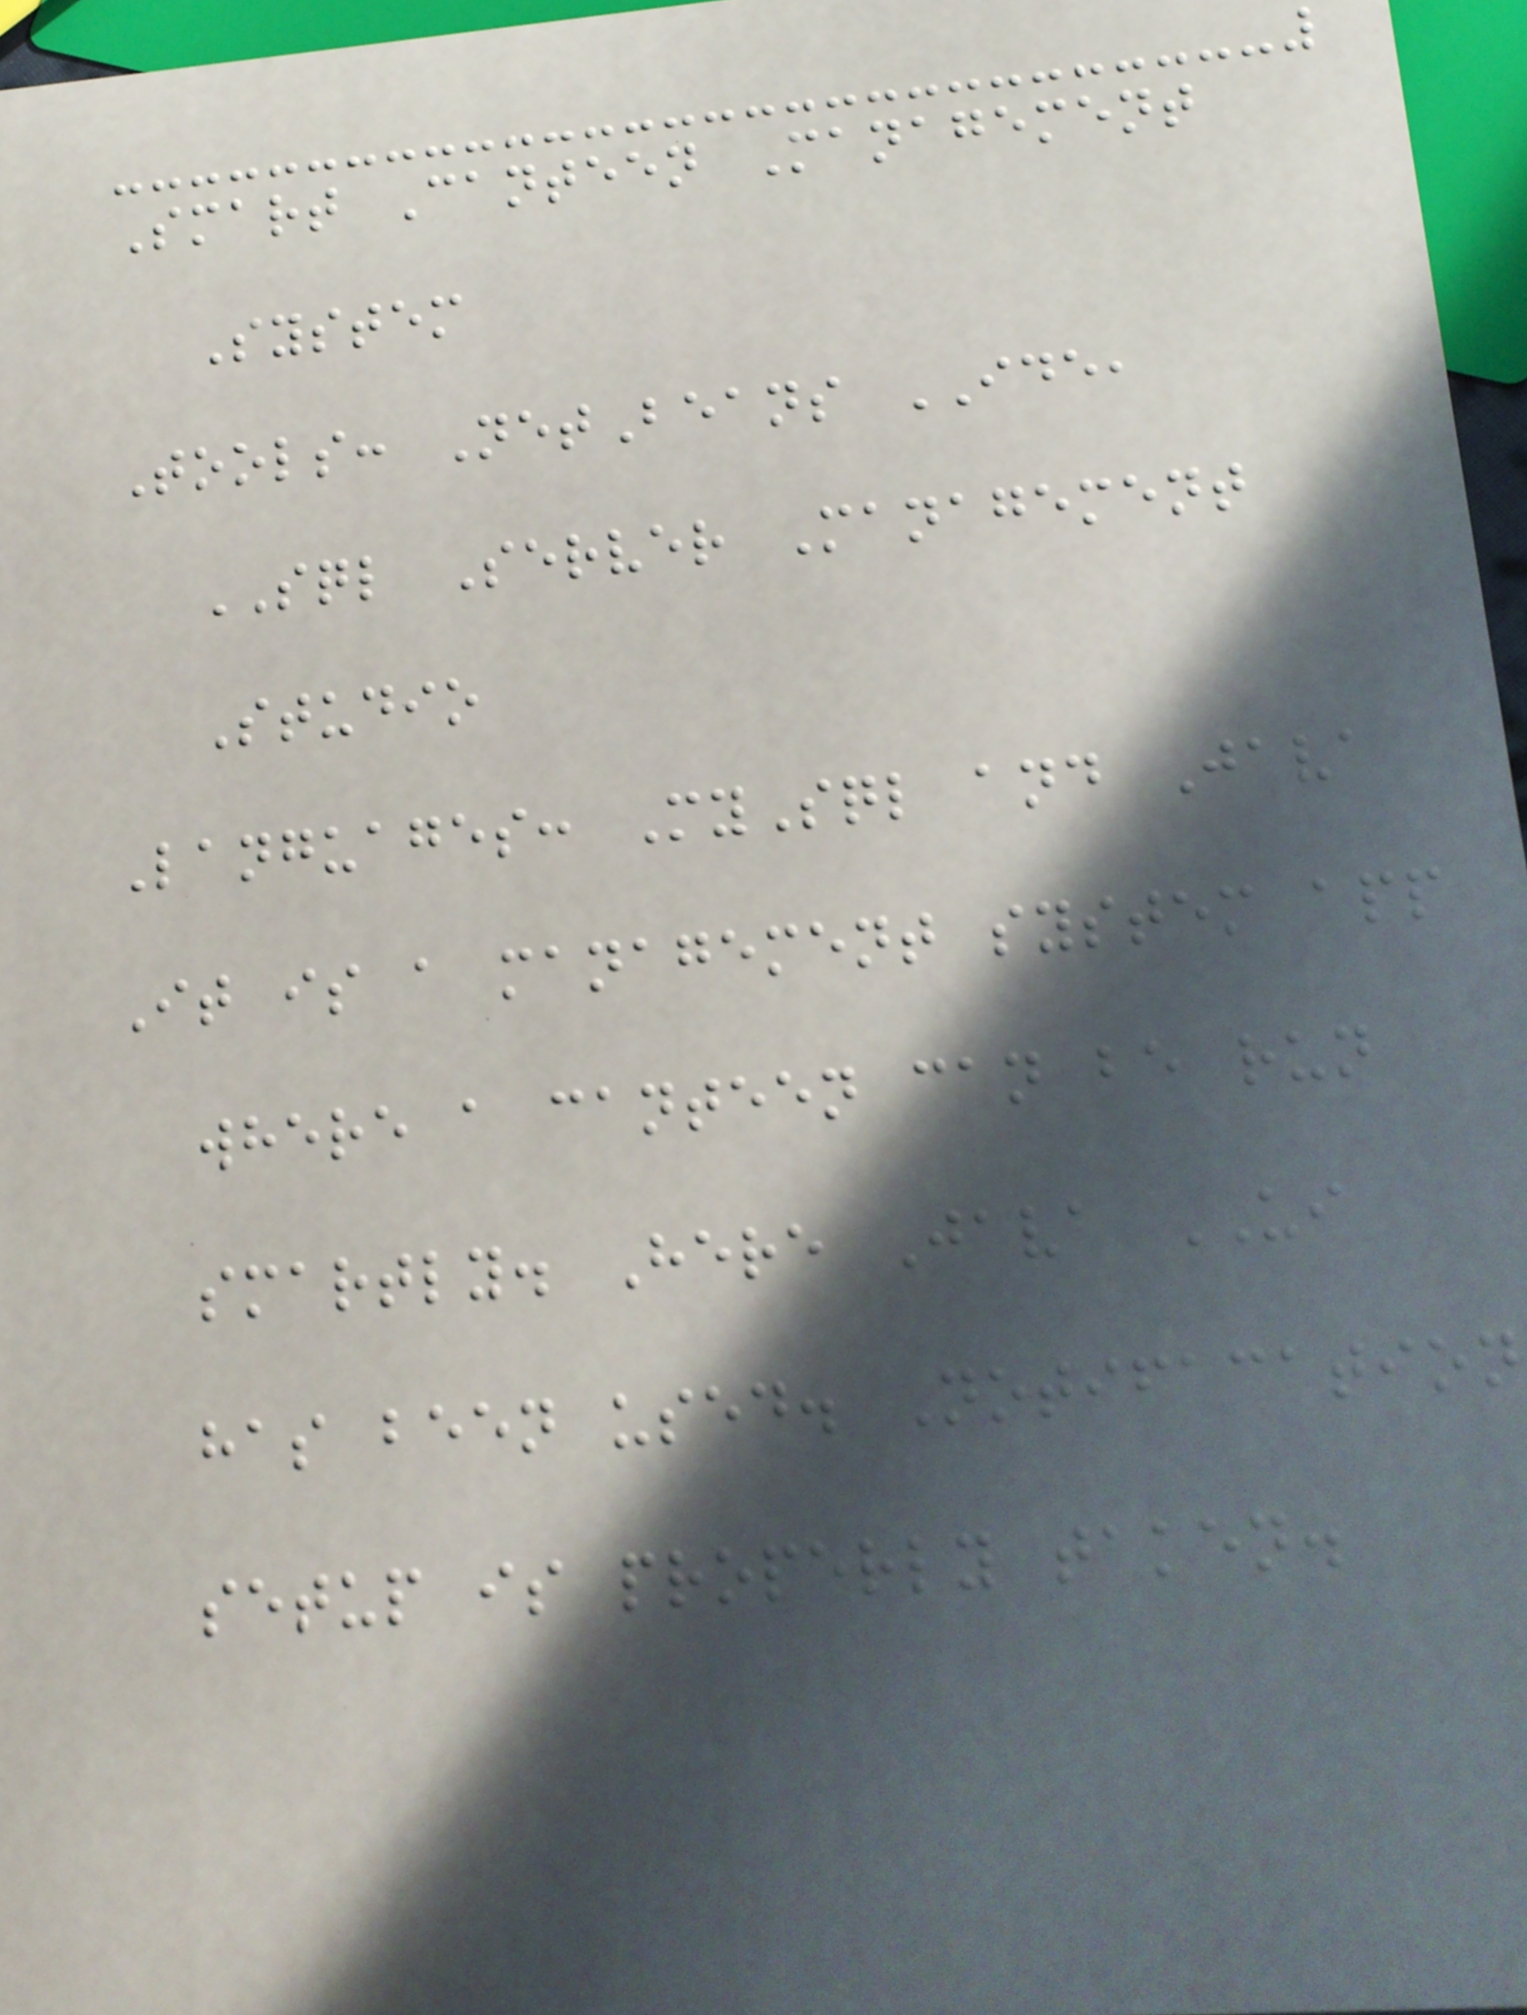Smart Canteen Management
System
Tools: NetBeans IDE,
SQL Server Management
Studio
Languages: MySql and Java
It is a management system app
where a canteen can be run
smartly. Here Java UI
has been used. Notifacation
setup is properly taken.
